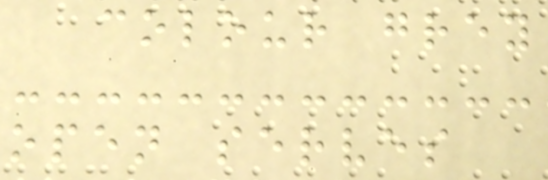colour grey
open serves
